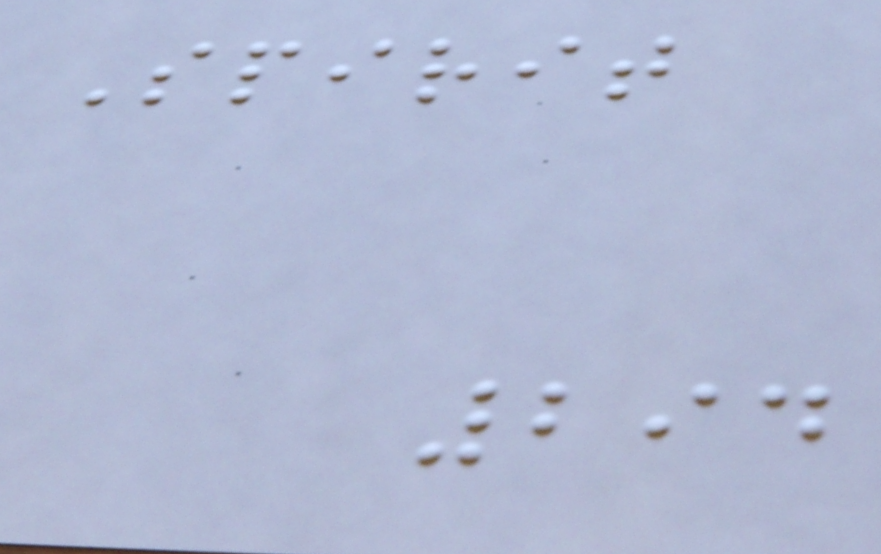Spirit
294
